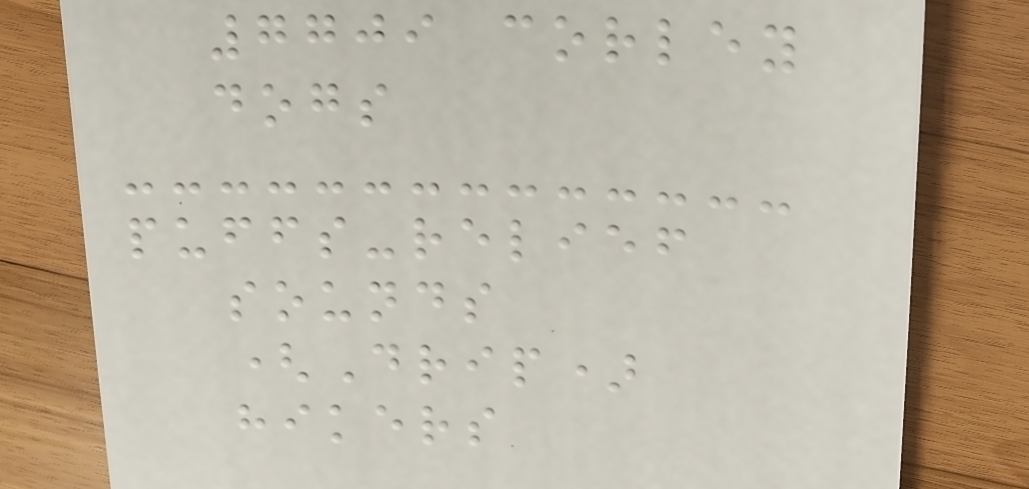7709 corley
dogs
puffs-relief
sounds
(Drip)
hikers
